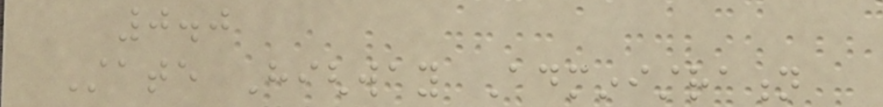0.0
State Highway Administration
